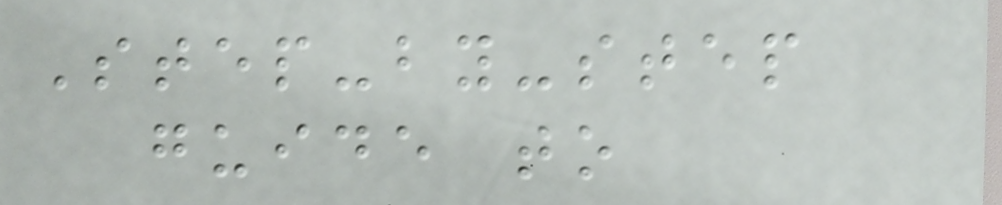Step-by-step
guide to
